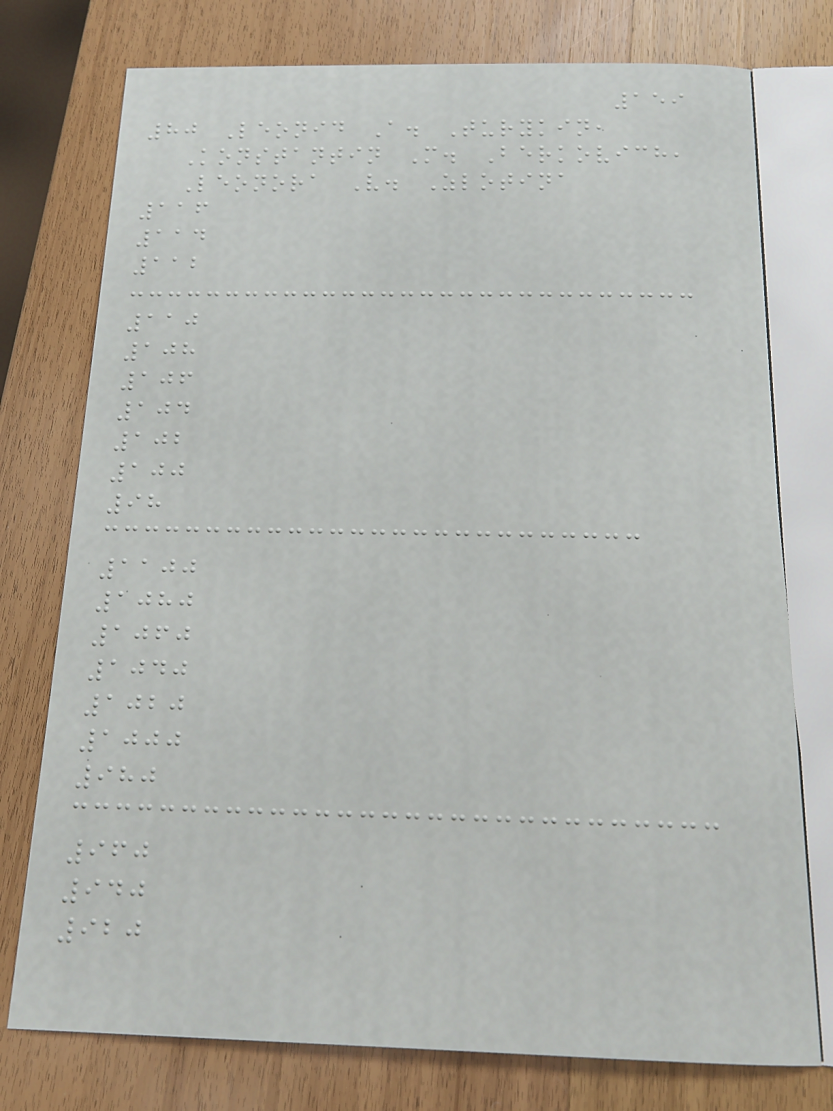159
80 Leonid A. Turykin,
Konstantin M. Berkovich,
Leonora V. Zlotina
116
114
112
110
108
106
104
102
100
98
1100
1080
1060
1040
1020
1000
980
960
940
920
